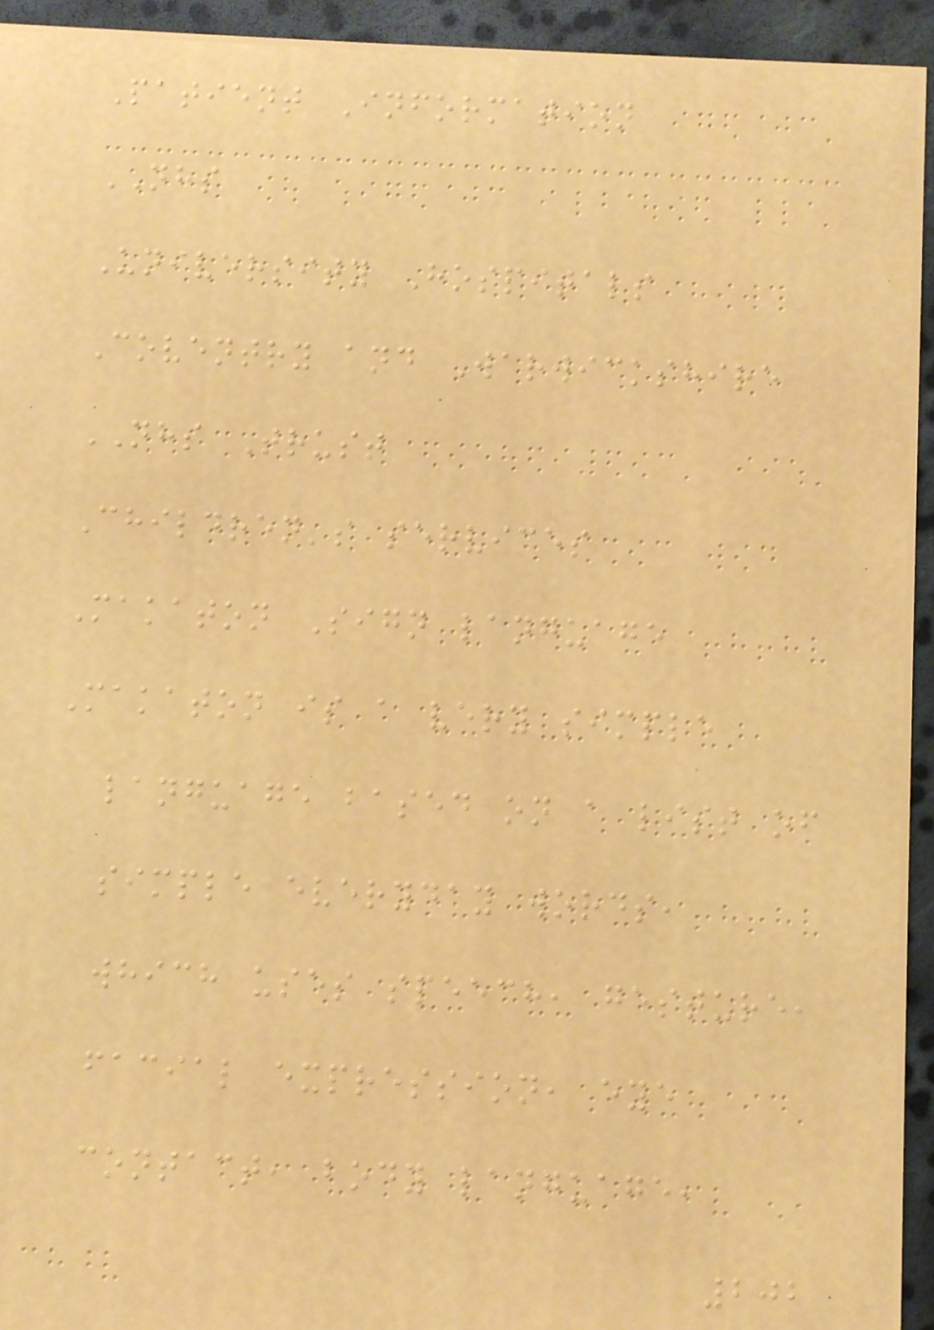Patient Information
NHS
University Hospitals
Coventry and Warwickshire
NHS Trust
Children's services
Makaton Sign language
Makaton is a very simple
language based on a list of
simple everyday words,
which uses speech, gesture,
facial expression, eye
contact, body language,
202
